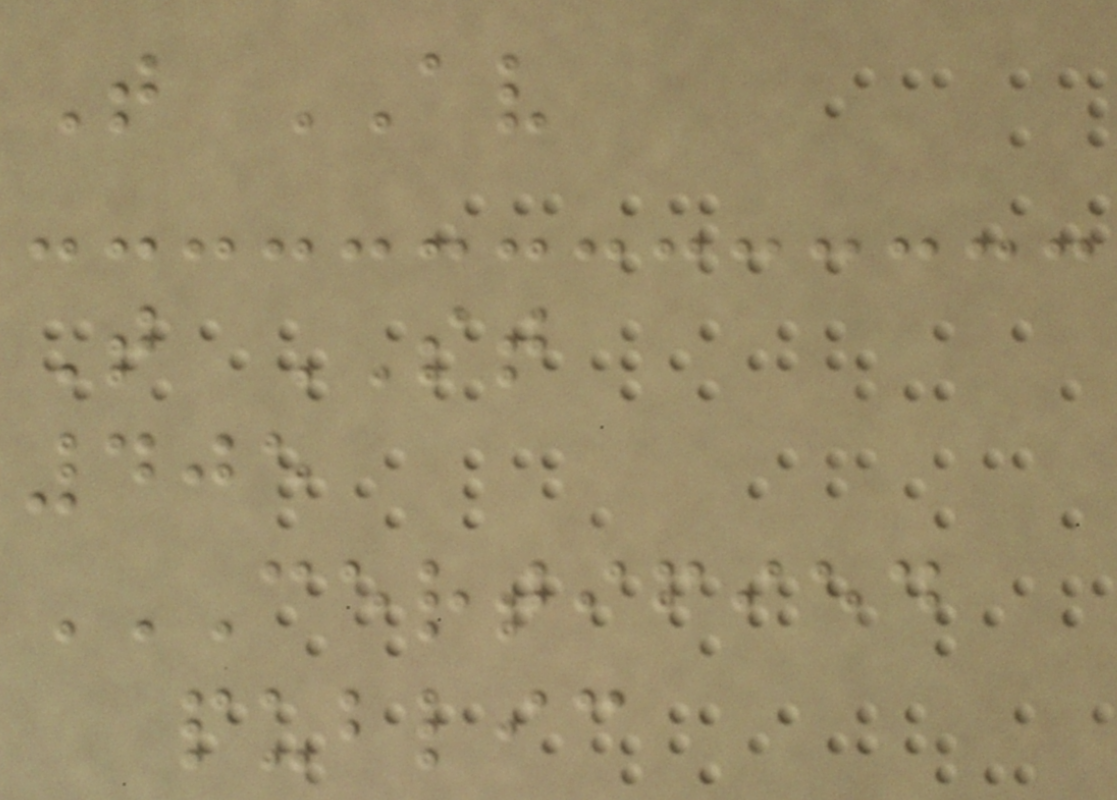T AV
T ST
405
CERTIFIED
PUBLIC
